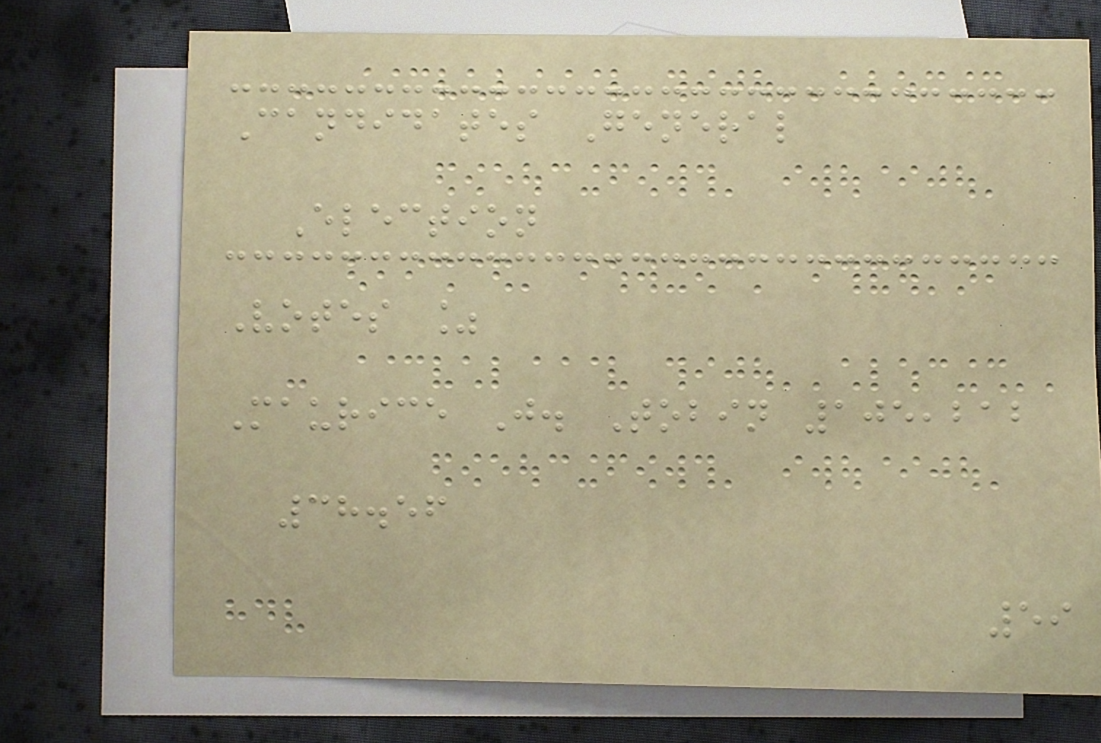Candidates General
Election
Votes %
Maurice J. Tobin 105,212
38.56
59
